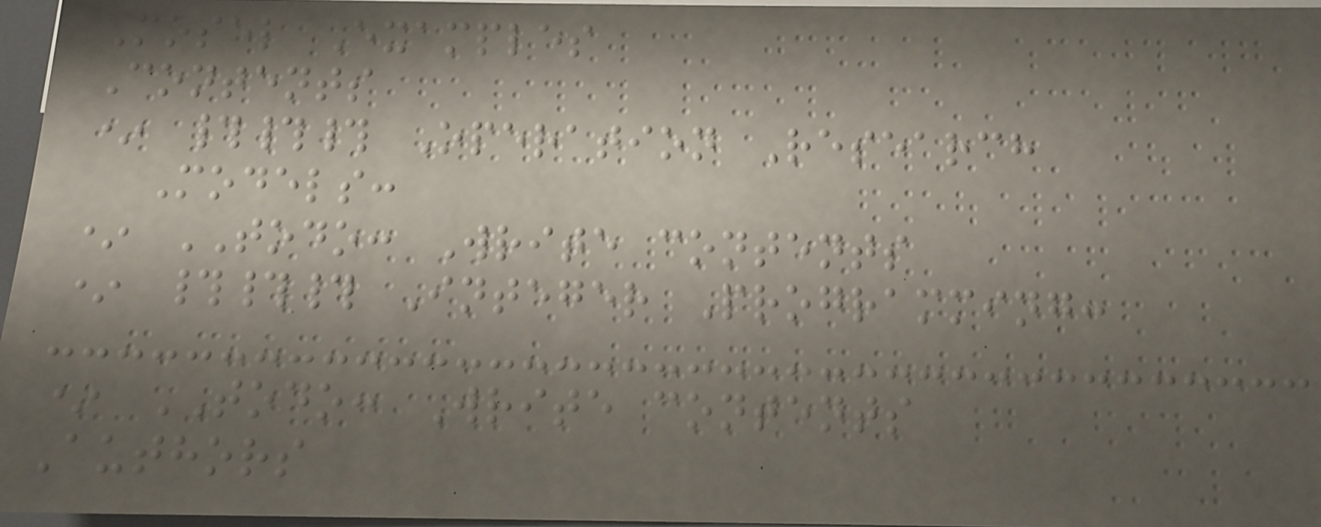Mosel Examples
Contents
* ### Operation Research
Models:
* TODO: Write contents
* ### Integer Programming:
* TODO: Write contents
Authors
